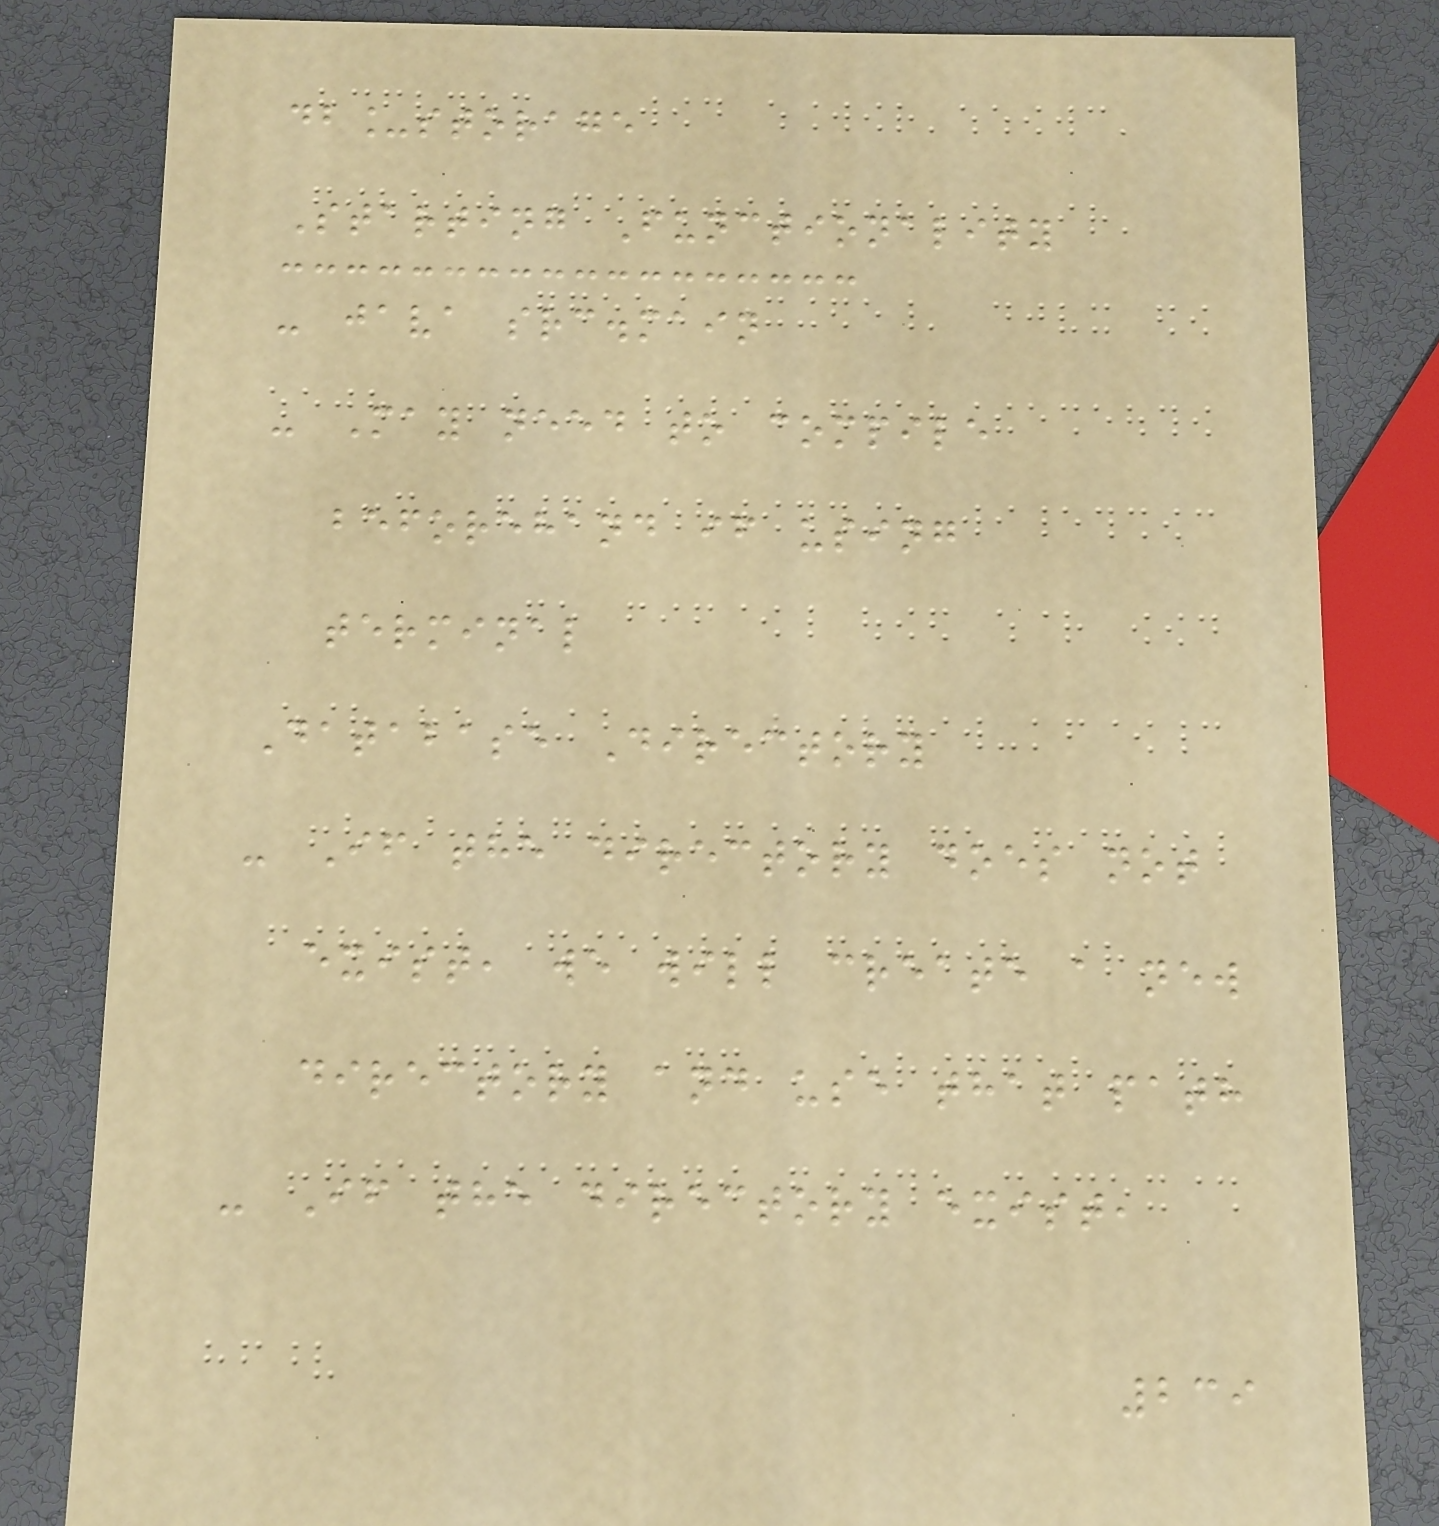db_storage
Starting Functionality
- java src.main
- May need to compile
beforehand if using
terminal
Database Directory
- If the directory does not
exist, we will create a new
directory and use that path
- If the directory exist,
239
